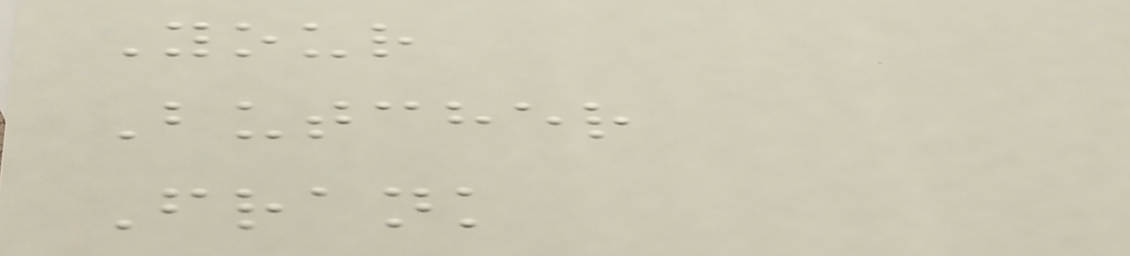Your
Butcher
Frank
